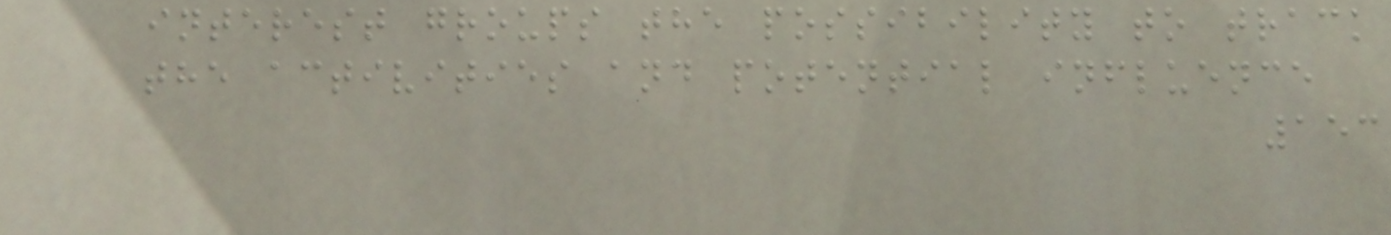interest groups the possibility to track
the activities and potential influence
153
